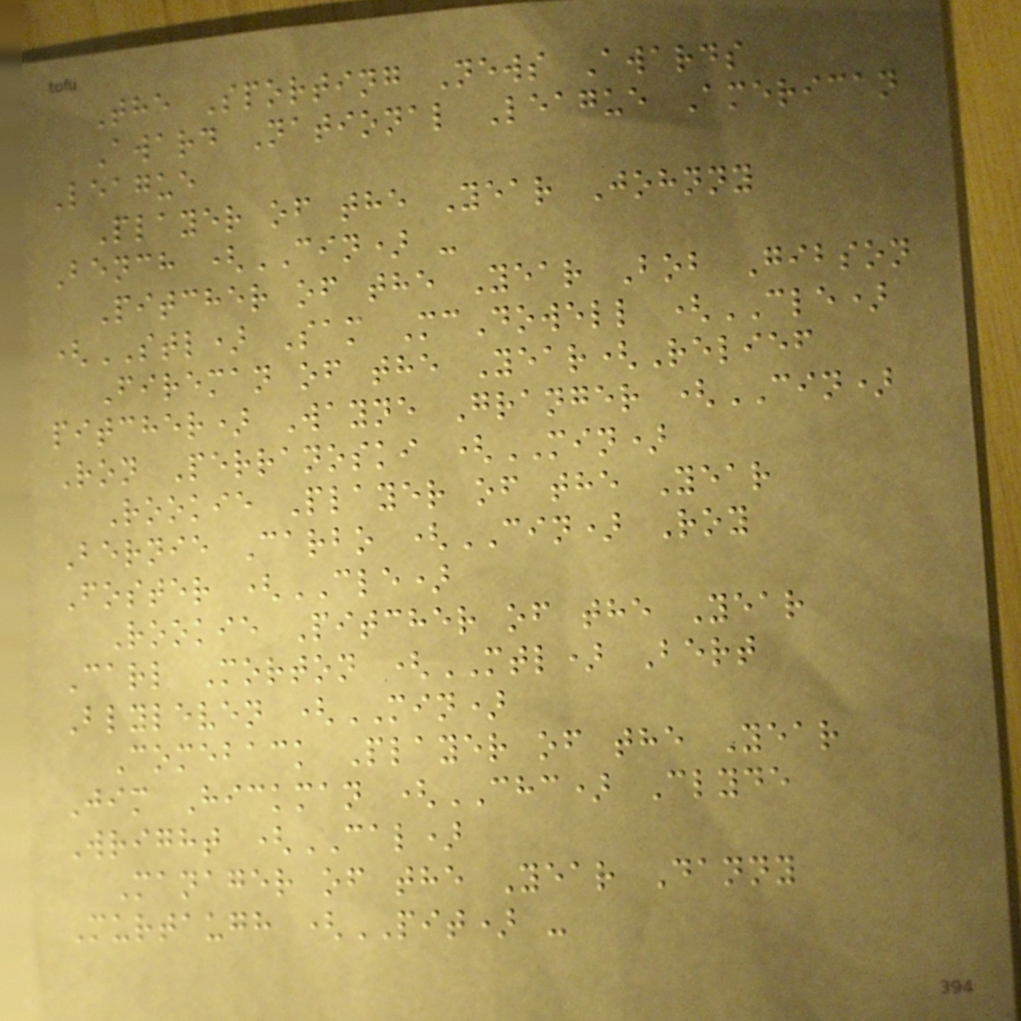The Sporting News Awards
Award National League American
League
Player of the Year Johnny
Bench (CIN) -
Pitcher of the Year Bob Gibson
(STL) Sam McDowell (CLE)
Fireman of the Year(Relief
pitcher) Wayne Granger (CIN)
Ron Perranoski (MIN)
Rookie Player of the Year
Bernie Carbo (CIN) Roy
Foster (CLE)
Rookie Pitcher of the Year
Carl Morton (MTL) Bert
Blyleven (MIN)
Comeback Player of the Year
Jim Hickman (CHC) Clyde
Wright (CAL)
Manager of the Year Danny
Murtaugh (PIT) -
